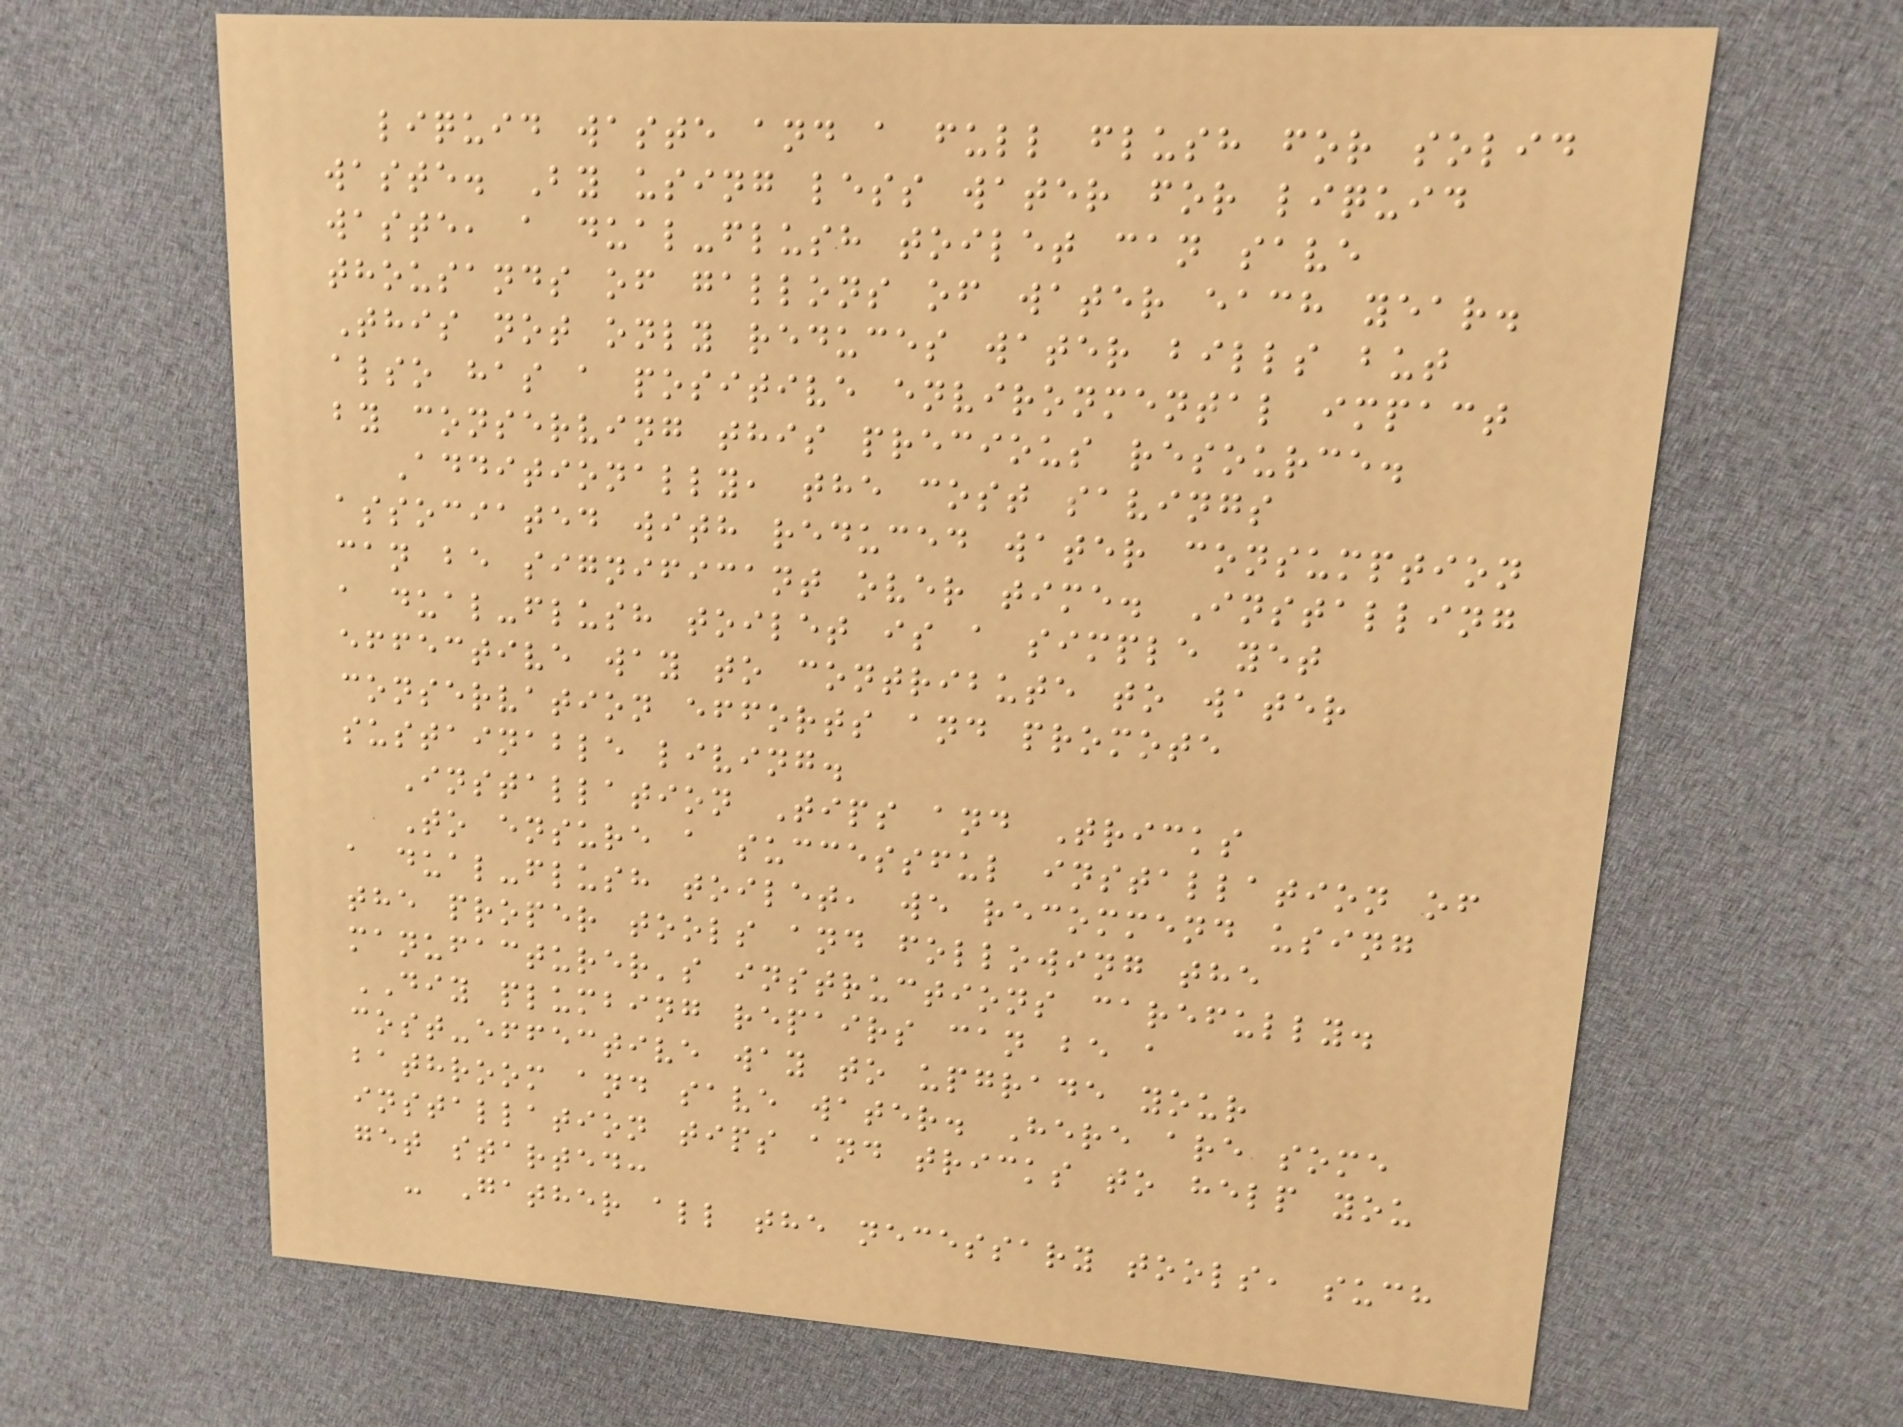liquid waste and a full flush for solid
waste. By using less water for liquid
waste, a dual-flush toilet can save
thousands of gallons of water each year.
This not only reduces water bills but
also has a positive environmental impact
by conserving this precious resource.
Additionally, the cost savings
associated with reduced water consumption
can be significant over time. Installing
a dual-flush toilet is a simple yet
effective way to contribute to water
conservation efforts and promote
sustainable living.
Installation Tips and Tricks
To ensure a successful installation of
a dual-flush toilet, we recommend using
the proper tools and following the
manufacturer's instructions carefully.
DIY plumbing repairs can be a
cost-effective way to upgrade your
bathroom and save water. Here are some
installation tips and tricks to help you
get started:
- Gather all the necessary tools, such
